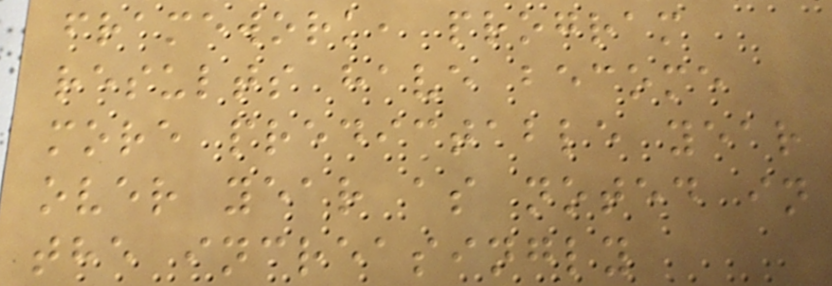framework, program
results have become
more predictable year
over year as noted in
the increasingly
